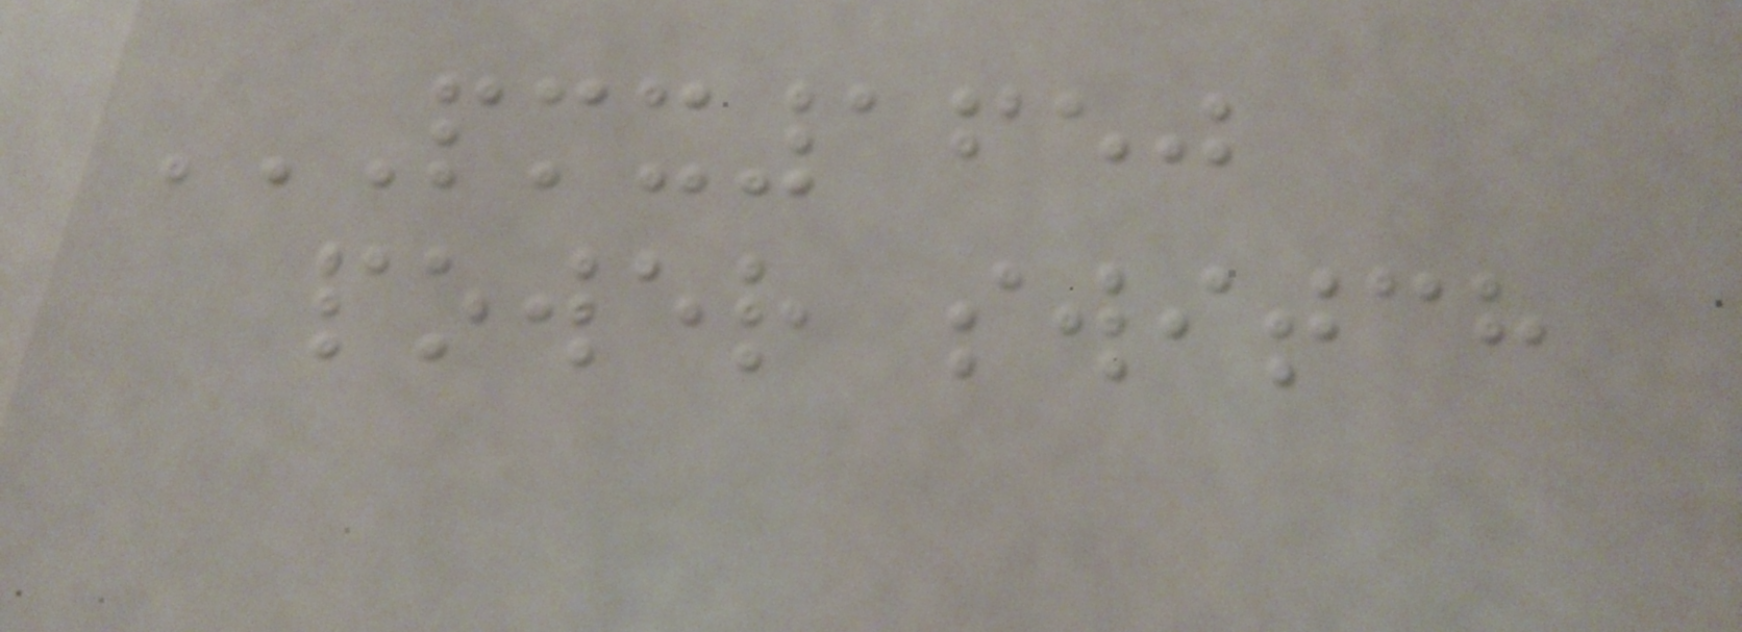PMX1650
POWER SWITCH
